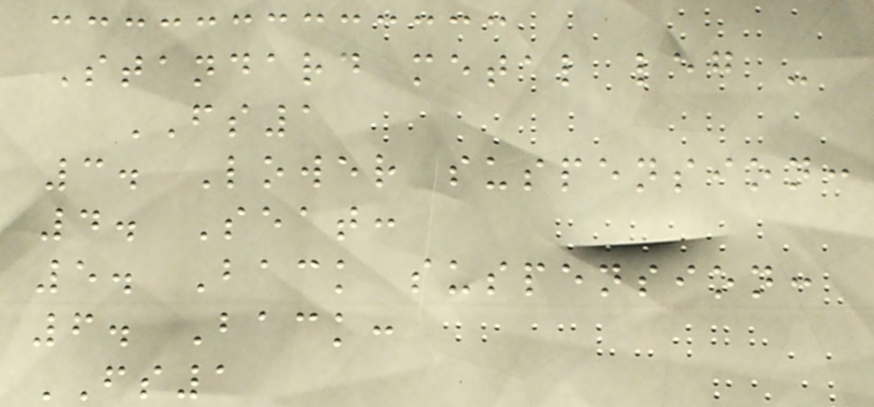Standard metal leg -
FS1
3. Lower suspension:
4. Seat:
5. Back suspension:
6. Back:
FS1
